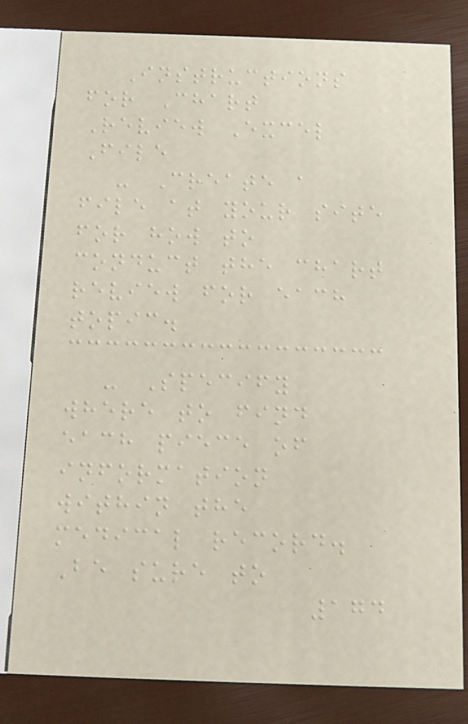Instructions
for Chart
Review Excel
File
- Create a
file at your site
for how to
conduct the chart
review for each
topic.
- Specify
where to find
each piece of
information
within the
medical record.
Be sure to
174
